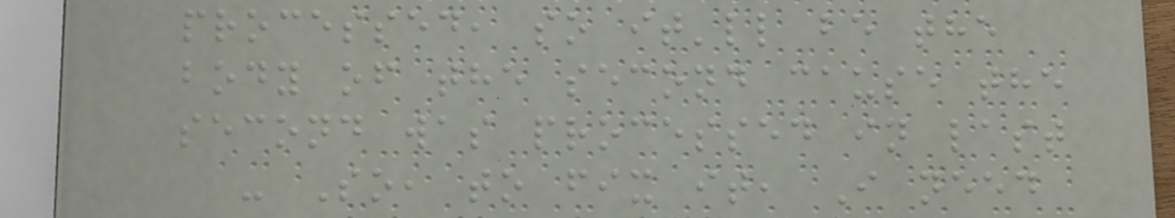processed, so it'll be the
body of the second cause the
second was processed in last
- So, to fix it, I need
